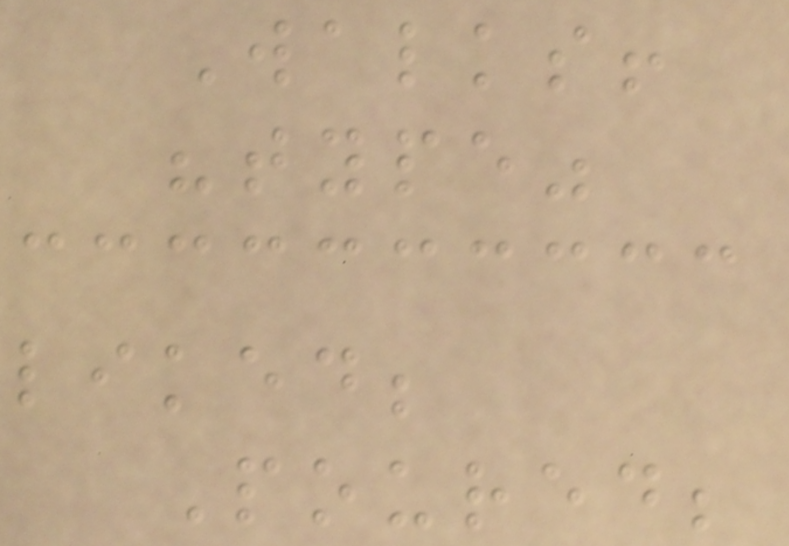Walks!
"type"
liked;
Poured;
